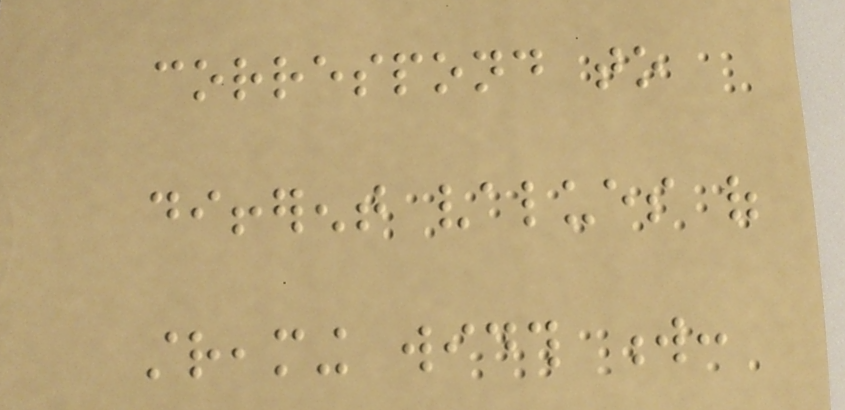correspond to
different values of
streaming width w:
